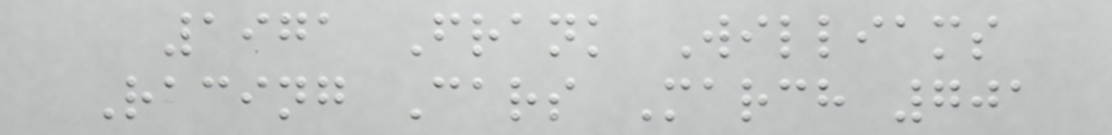1971 Frank Williams
Racing Cars March 701
